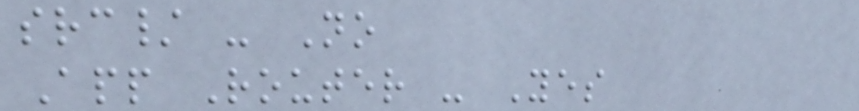src/ - No
App Router - Yes
